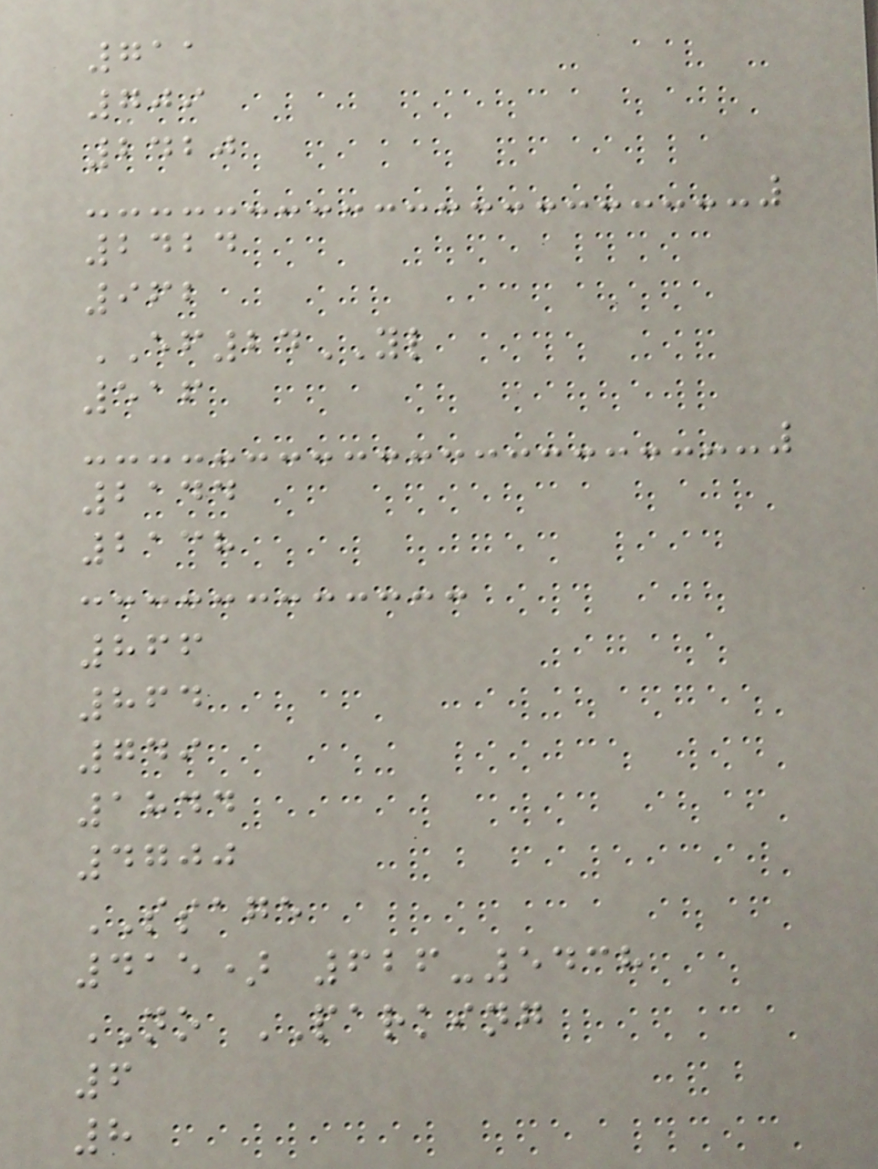711
709
2420
2424
962
EF24YL
516
2144
2138
866
864
749
1844
4700
SSAGE
415) 626-5438
NO PARKING
6
8
